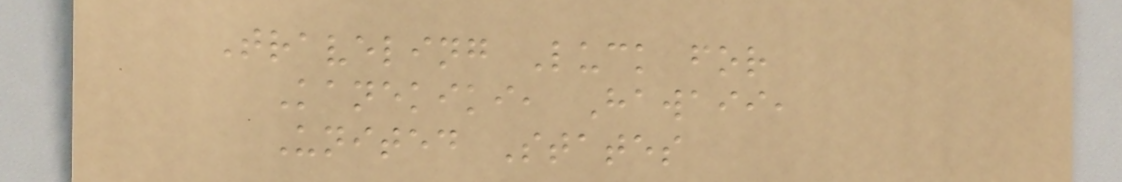Traveling Luck for
Kanekiki, Hawaii,
United States
